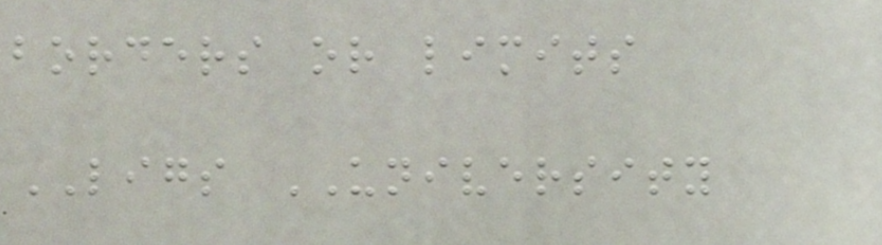borders or limits
LIGS UNIVERSITY
